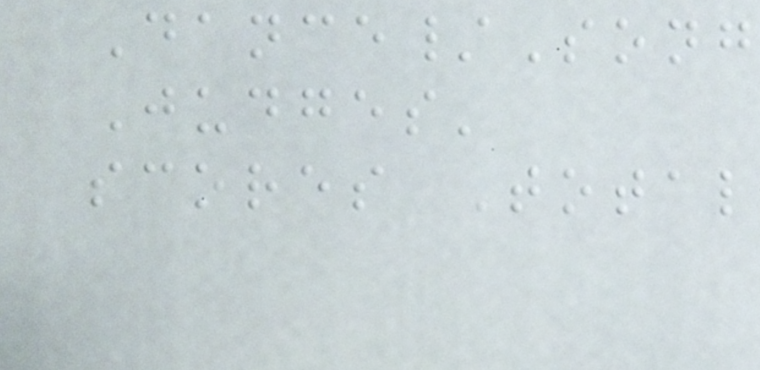Dance/Song
Judges'
scores Total
